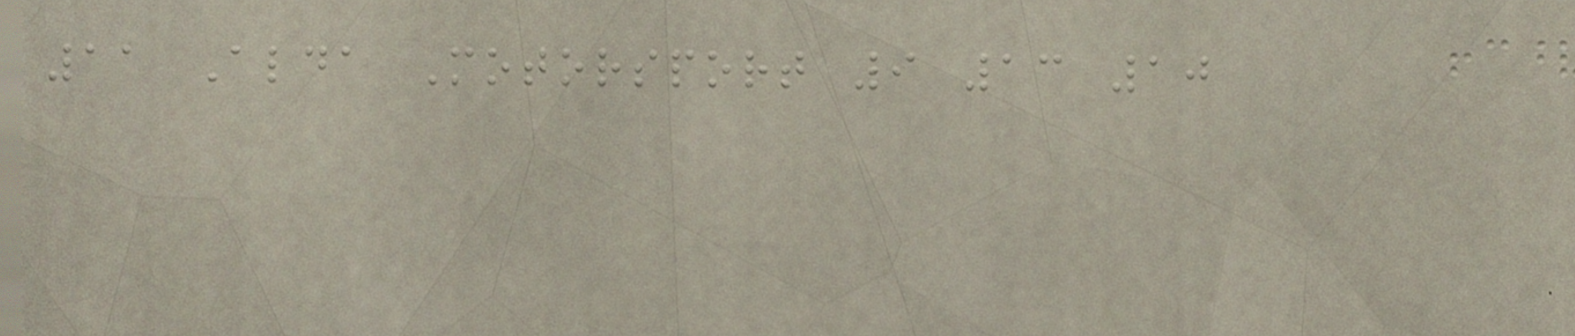11 Alda Motorsport 9 13 10
